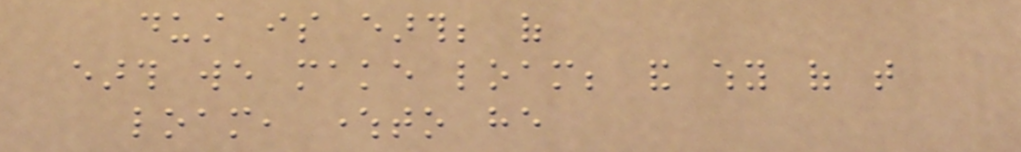dust is earth; of
earth we make loam; and why of that
loam, whereto he
